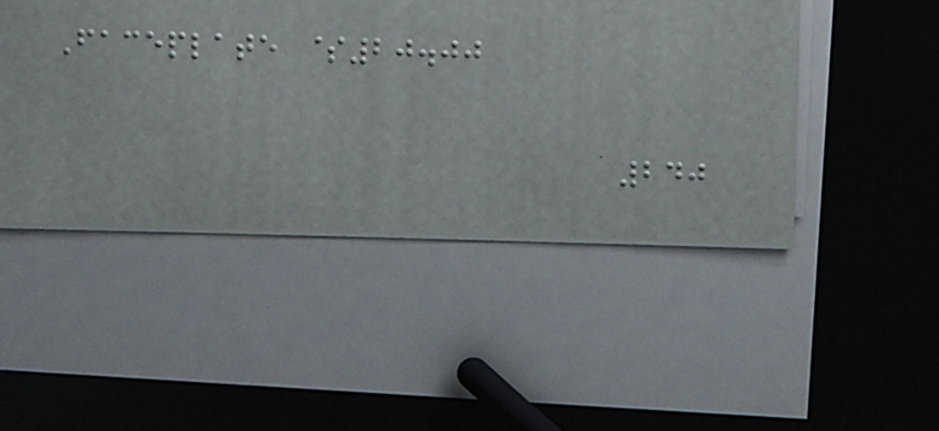Faceplate $20.00
240
